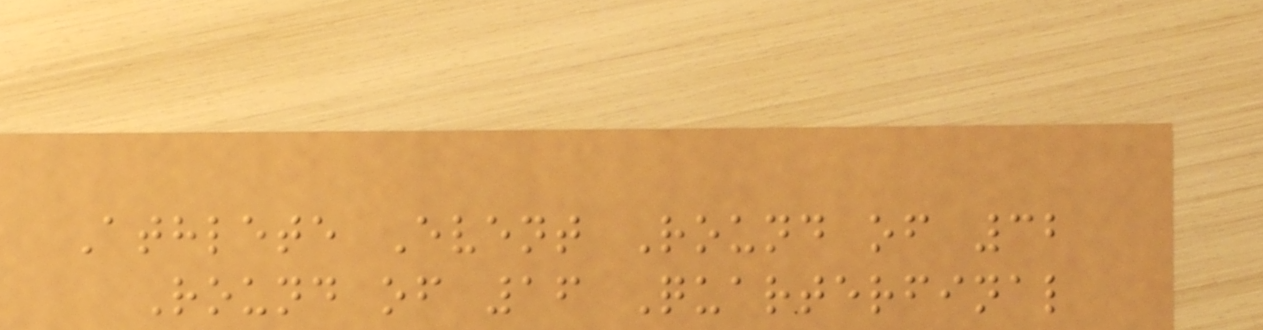Athlete Event Round of 32
Round of 16 Quarterfinal
